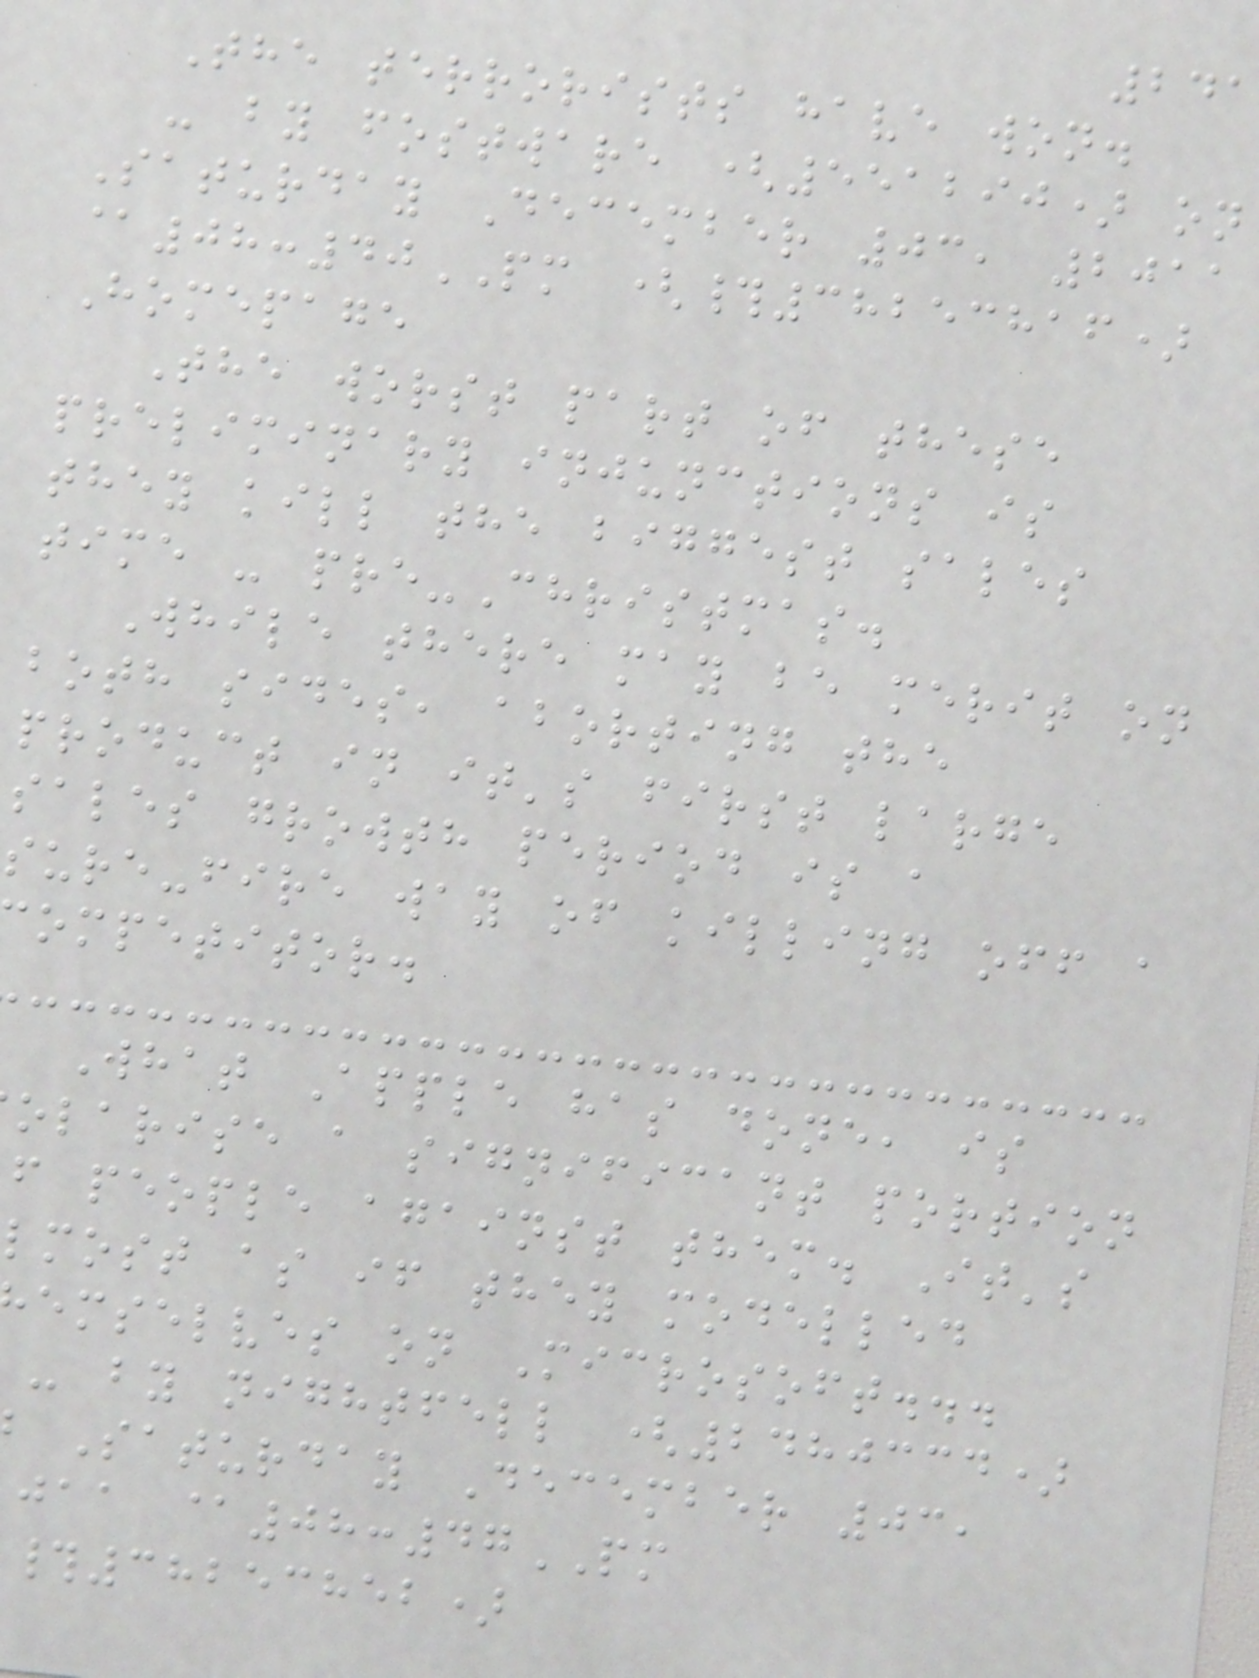241
The terrorists have won.
- by fostware (551290) on
Saturday December 03, 2011
@08:40PM (#38253816)
Homepage
The worst part of these
preliminary injunctions is
they kill the biggest sales
time - pre-Christmas.
While there may be merit on
both sides, aborting the
product in it's first large
sales growth period is a
sure-fire way of killing off a
ompetitor.
What Apple has done, is
olarise a significant portion
f people against them. It's
lmost as if they modelled
emselves on Microsoft...
- by nightfell (2480334)
Saturday December 03,
jaa @08:47PM
#38253852)
